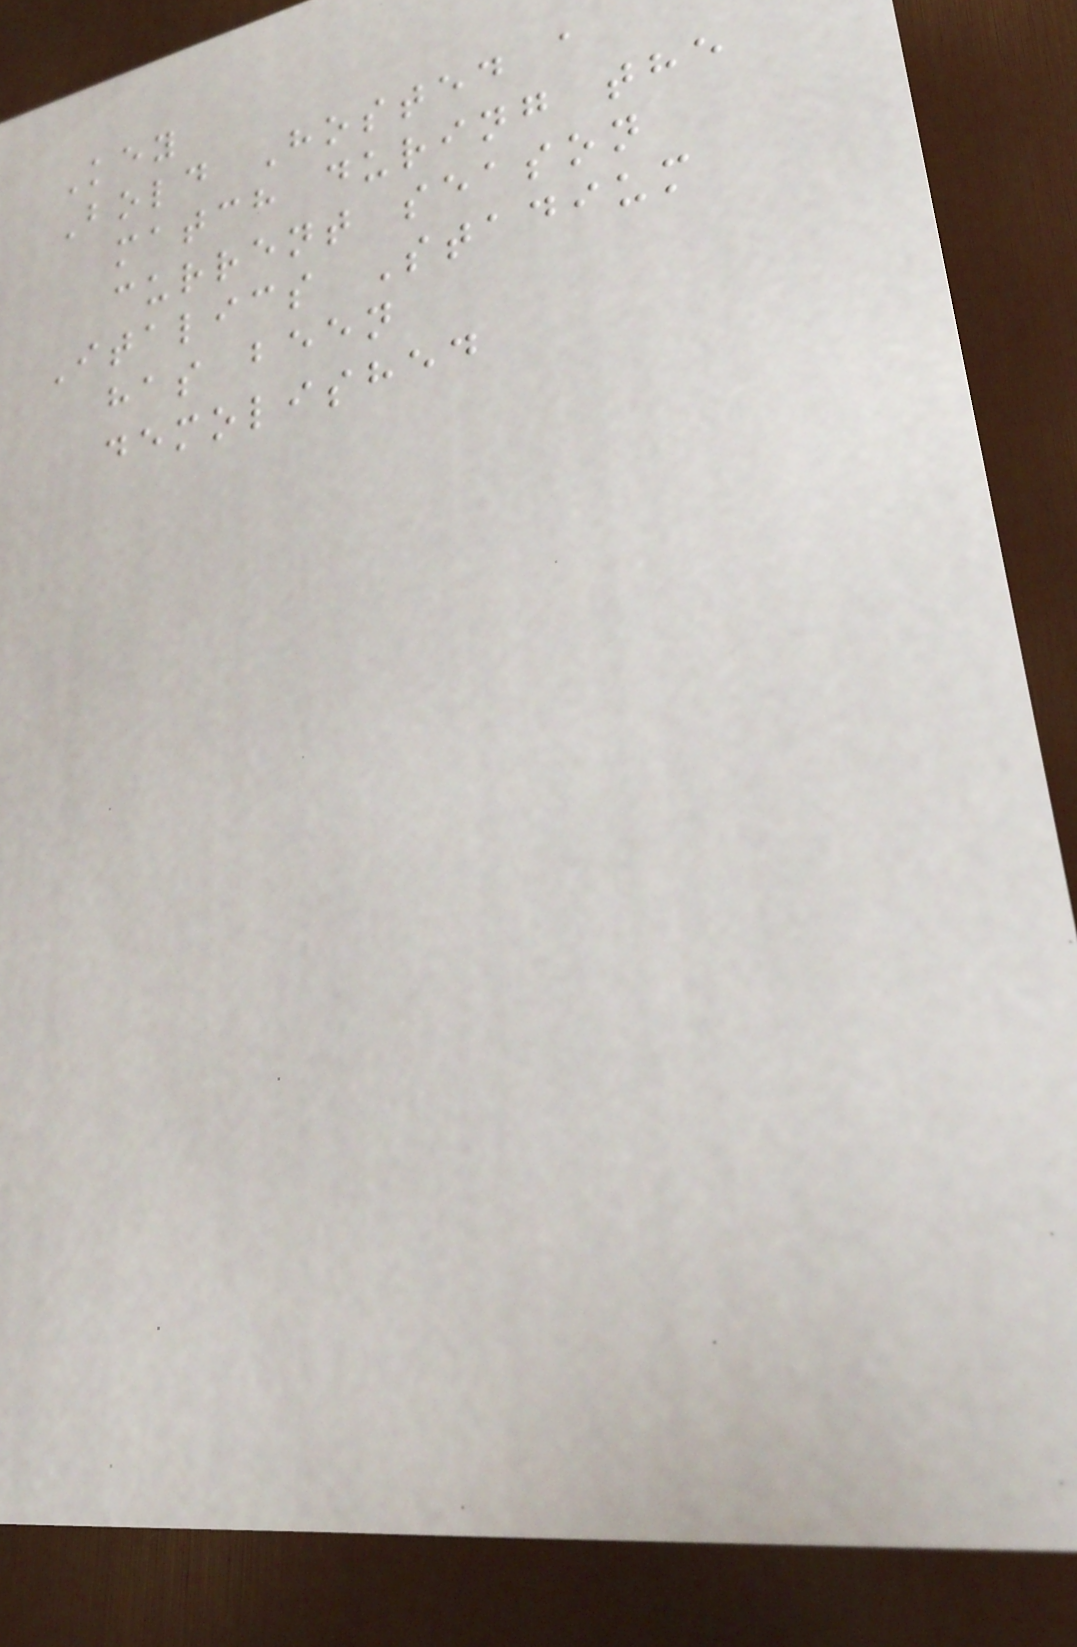Key
Bold Hosted a
match during the
current season
Italics Stadium
has been
demolished
